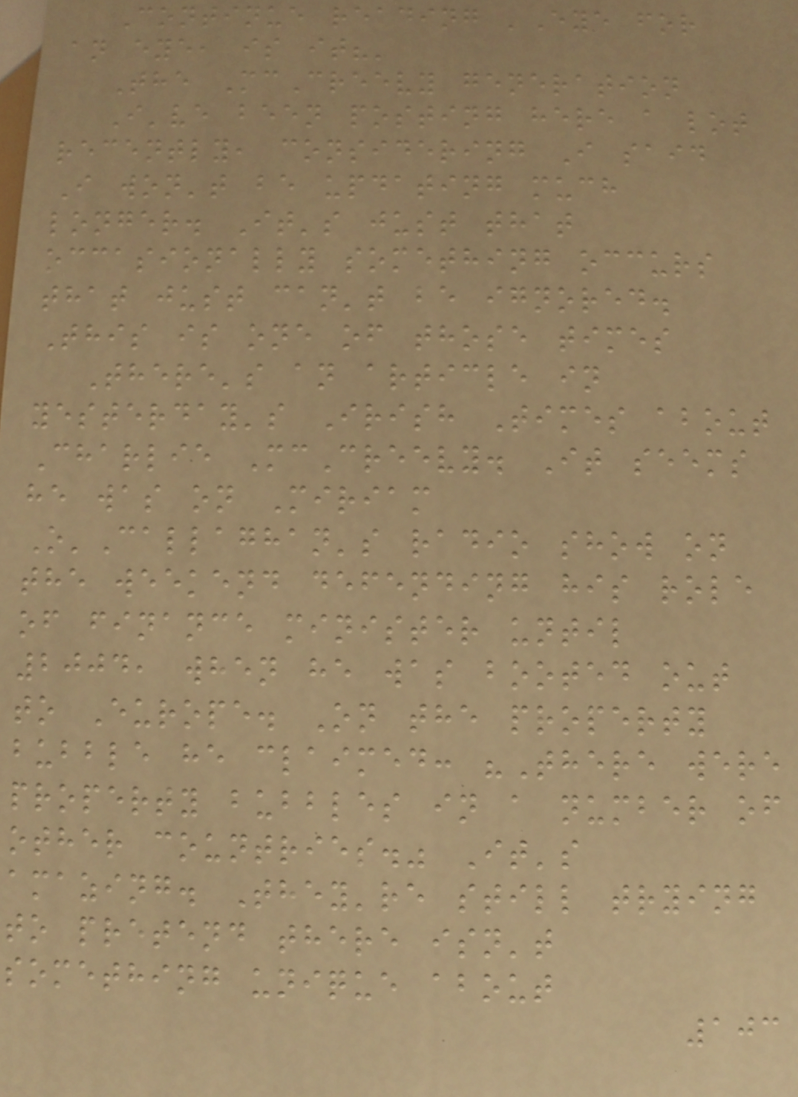Continue reading 'Eye for
an eye, is it?'
The McCreevy generation
I've been posting here a lot
recently, considering I said
I won't be updating much
longer. It's just that
occasionally something occurs
that just can't be ignored.
This is one of those times
There's an article in
yesterday's Irish Times about
Charlie McCreevy. It seems
he was on Miriam
O'Callaghan's radio show on
the weekend defending his role
of finance minister until
2004, when he was booted out
to Europe. On the property
bubble he claimed: "There were
property bubbles in a number of
other countries." It's
amazing. They're still trying
to pretend there isn't
something unique about
103
